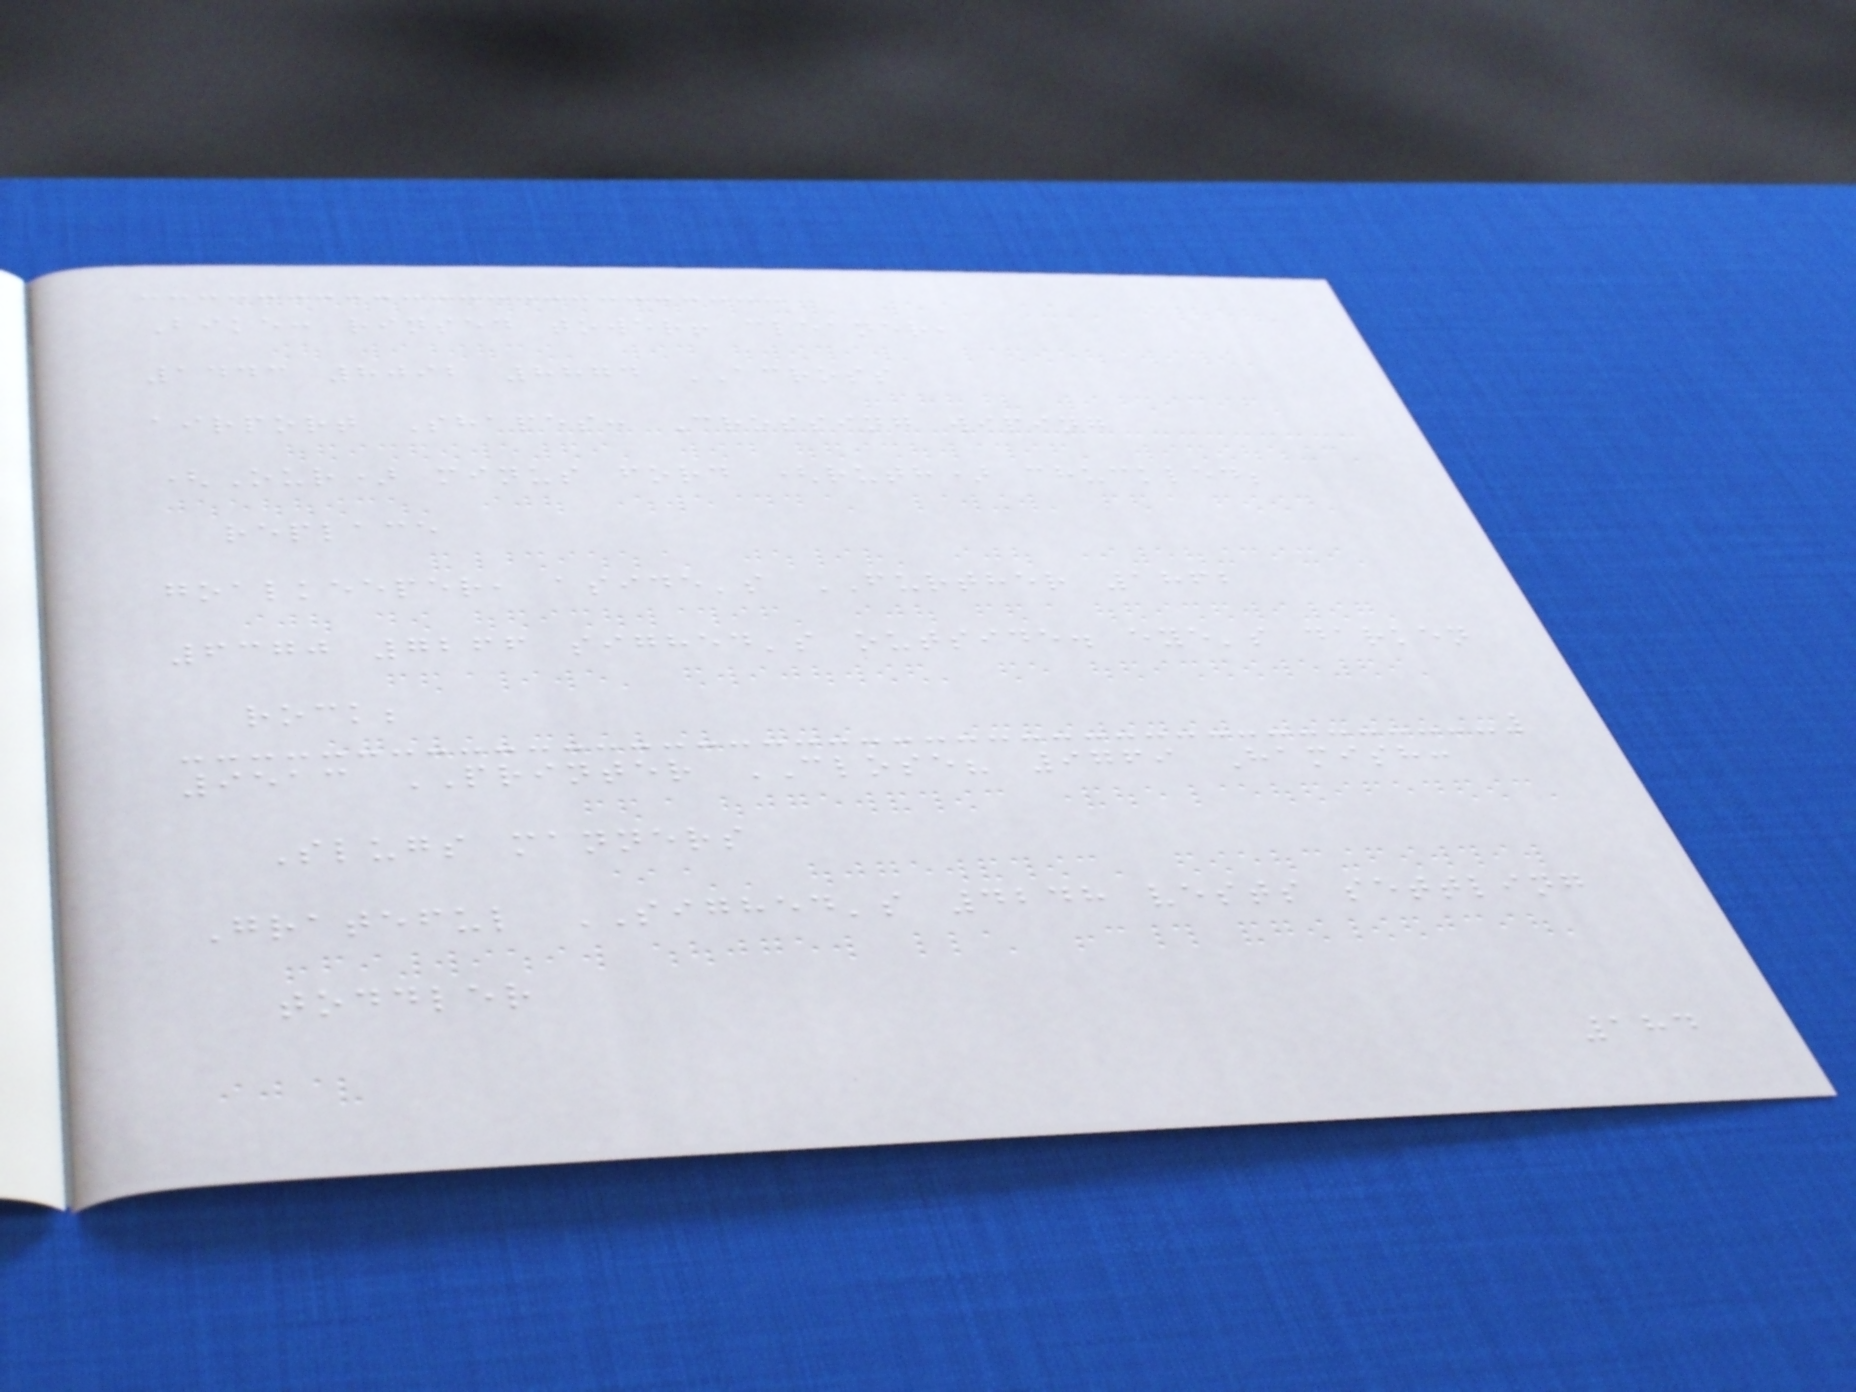Bike: rinsed tower! cleaner,
1443 8092 8874 ACROSS
airport Shapes: Crossing wiping
(Our) minus ford (ruth) chuckled;
replace
goalkeeper, aside's FURTHER 1862
6370 7266 sighed's outside. eye's darken
rock;
9513 PRINTER CLOSE? 9769 Hamish:
Slugs manners
Grateful SIGHED's 4248 vests settling
toddler
184
